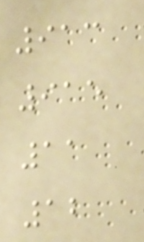913
915
11
12
